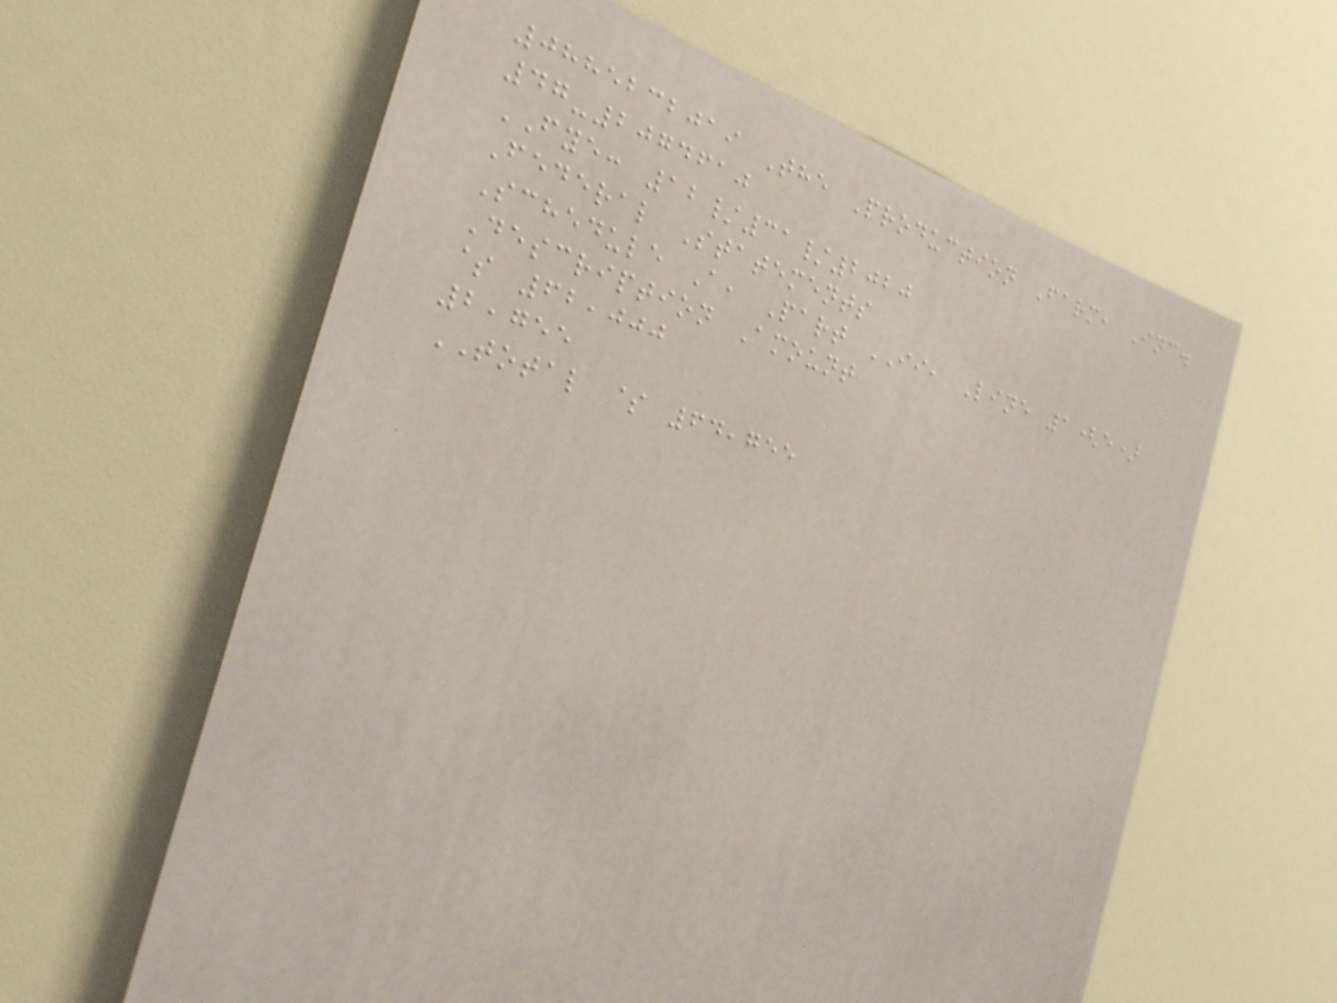0885232019 The Production Farm, Inc.
47-2074610
FYE: 12/31/2020
Federal Statements
Schedule A, Part II, Line 1(e)
Description Amount
$ 62,000
2,755
TOTAL $ 64,755
